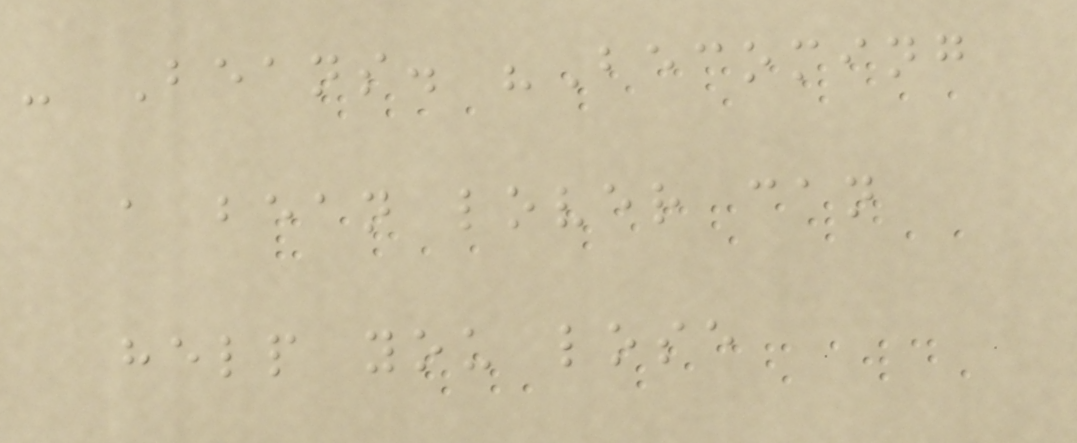- Beans. "Becoming
a bean lover can
help you lose
